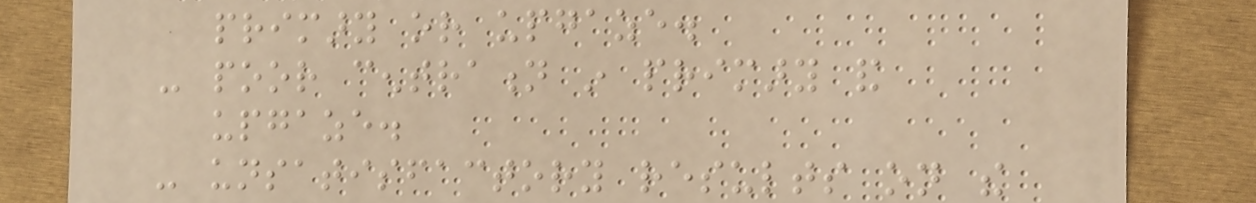primary or upgaze.
- poor centration in primary and
upgaze.
- unsatisfactory results on the
